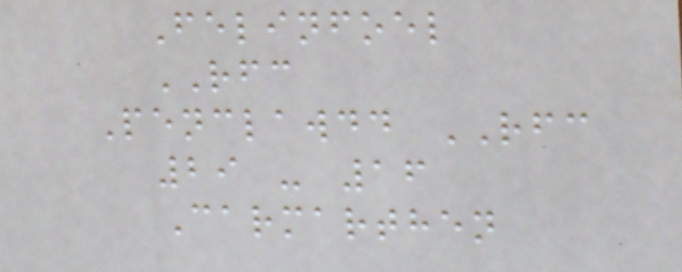Felinfoel
RFC
Penclawdd RFC
29 - 16
Carmarthen
